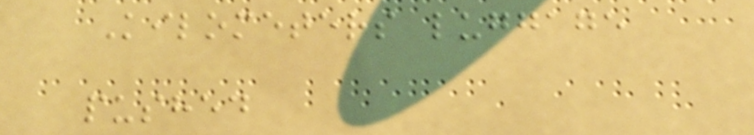Kilometers luggage
pushed
